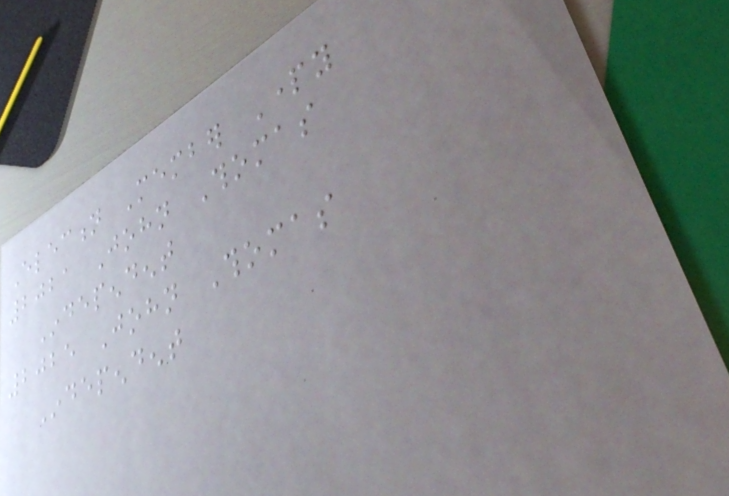Election Member Party
2021 John Thomas
Independent
2025 John Thomas
Independent
